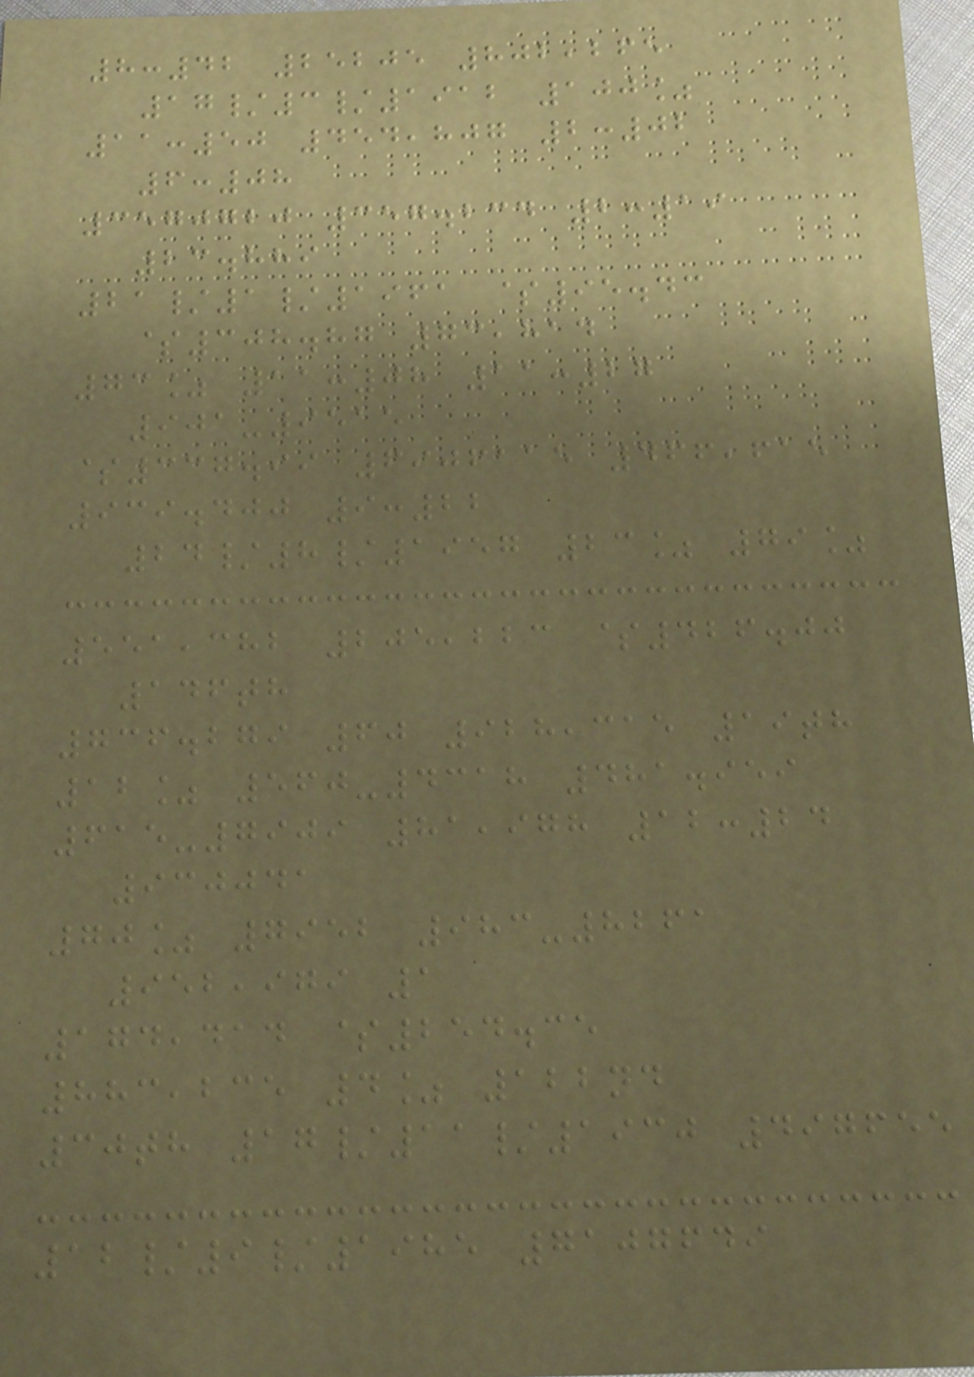8:42 25205 802,265
17/3/1912 100%
11:50 454,807 2:02
6:08
3570720 357.234 2:19
23.889
21/1/1961 $95.43
$308.87 73,814
73% 11:08 11:27
901-9515
$337.99 6906115 466,615
939.400 9:22
24/8/1957 23% 79%
551,382 205,223 $426.00
146th
736.279 60 928,315 19th
12% 560-4318 481.959
615-7909 81,978 12:24
930041
70% 7952 983-8261
952,979 1
174,414 $254.35
883,235 4% 122nd
30th 17/11/1930 497655
12/9/1985 7107649
